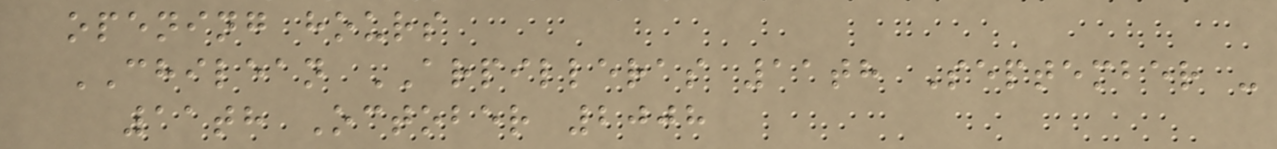opening hours
CHILEAN ARPILLERAS 11th September -
11th October 2008
